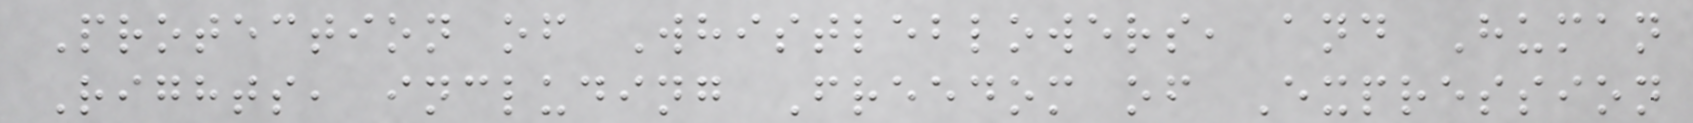Protection of Whistleblowers, and Human
Rights, including Freedom of Expression
